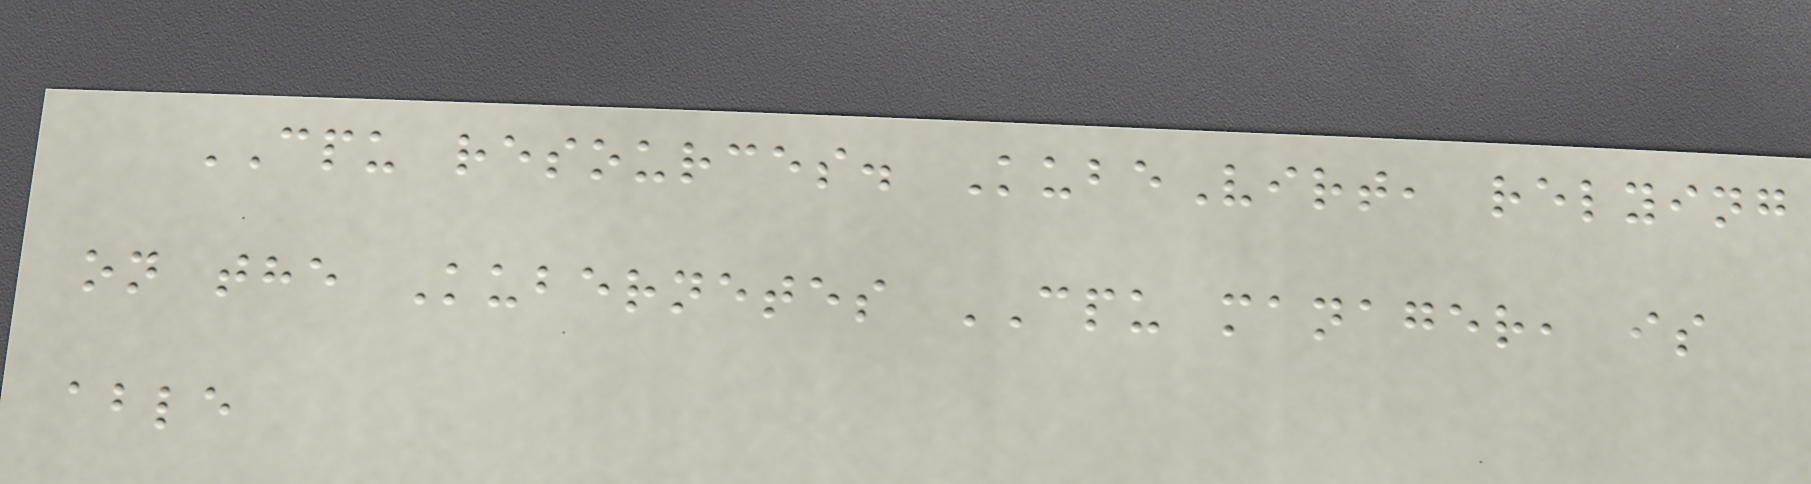CPU resources. KubeVirt, relying
on the Kubernetes CPU manager, is
able
